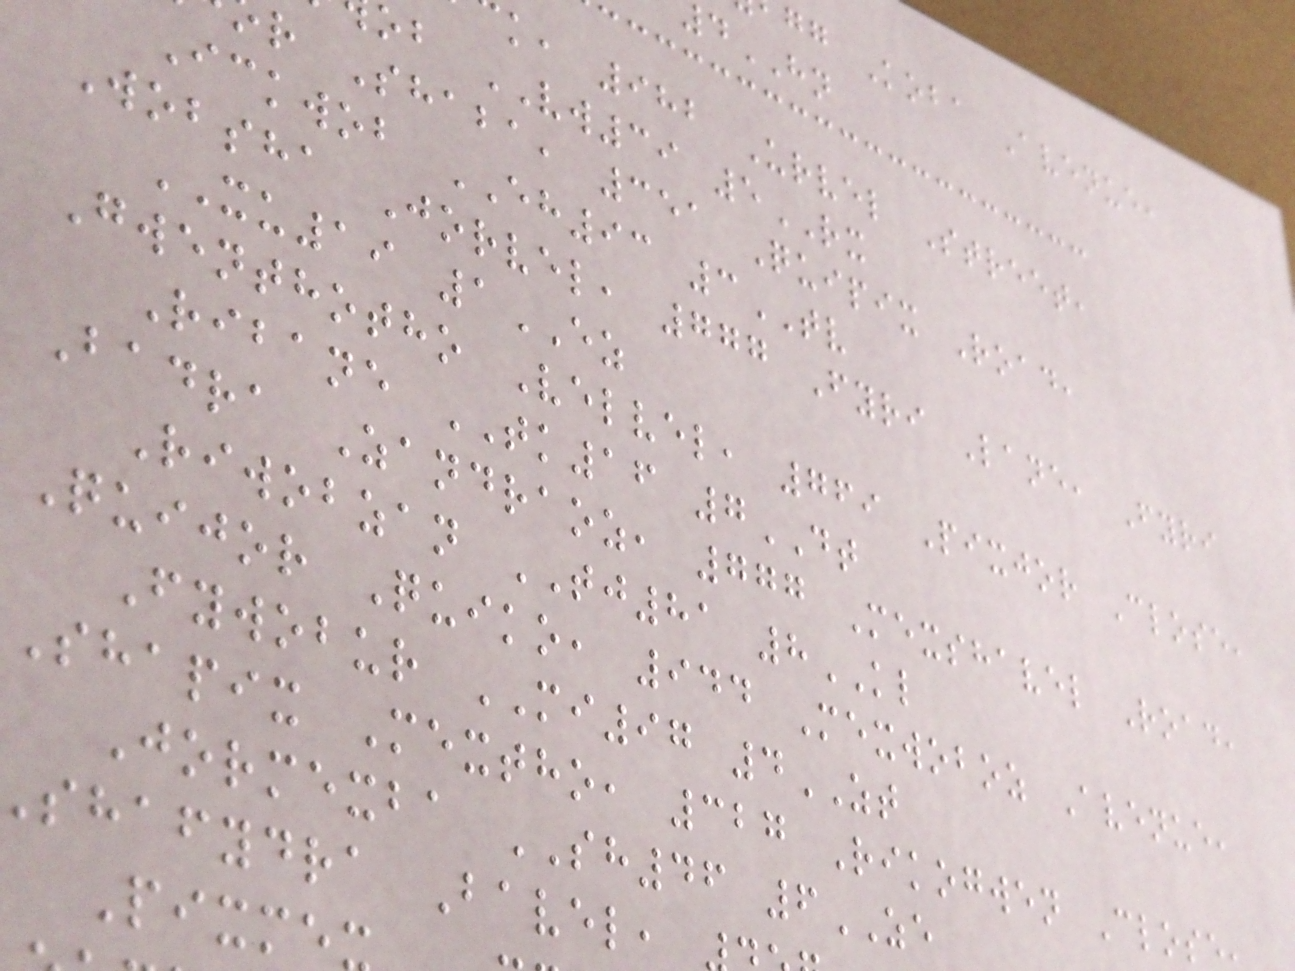gg Koba Avenue,
k, 982 Urvel Street,
ob VW39 5RX
r Shaba, 351 Quipix Road,
Ickwob EH93 3TV
Wobsha Jorvel, 777 Fyri Lane, Fyri
XU19 1EZ
Gwenthotho Velvel, 769 Pixjor Close,
Ribane TK16 7DT
Badra Zandraoz, 777 Mexshavel Road,
Riwobzan TJ81 8KL
Quijor Quiko, 944 Mexwoboz Avenue,
Fywobur MI97 4ZT
Shapix Mextho, 327 Rikogwen Close
Jormexba SH46 6ZE
shafydra Bavel,
Pixme
